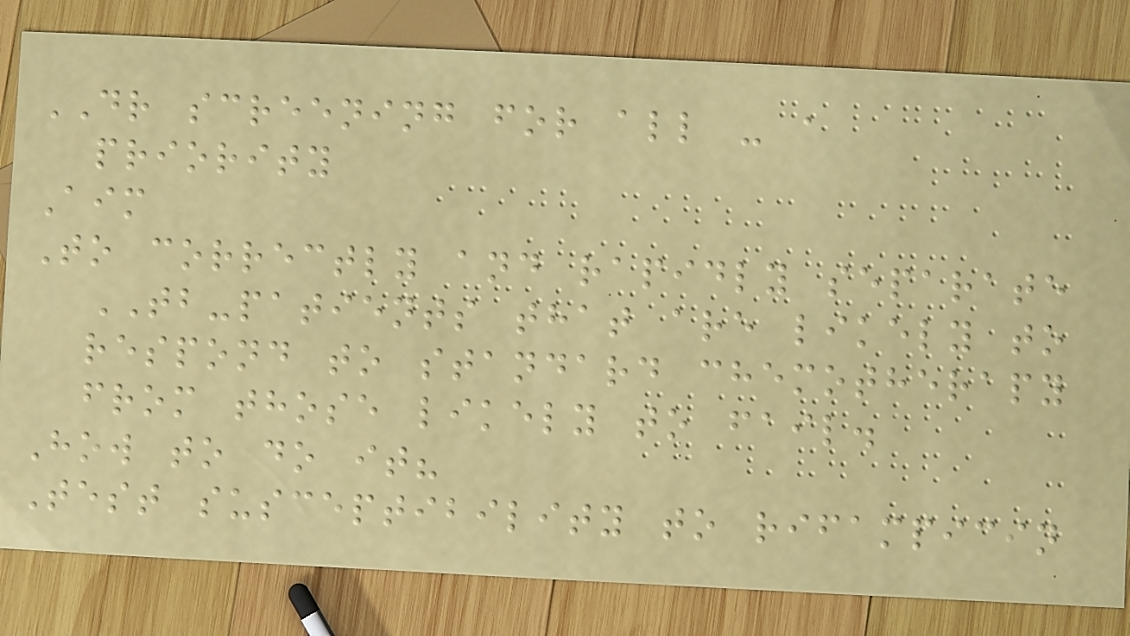DR screening for all - a
priority
Aim
To correctly and rapidly separate
TB-patients that are likely to
respond to standard chemotherapy
from those likely to fail.
How to do it?
Test susceptibility to rifampicin
